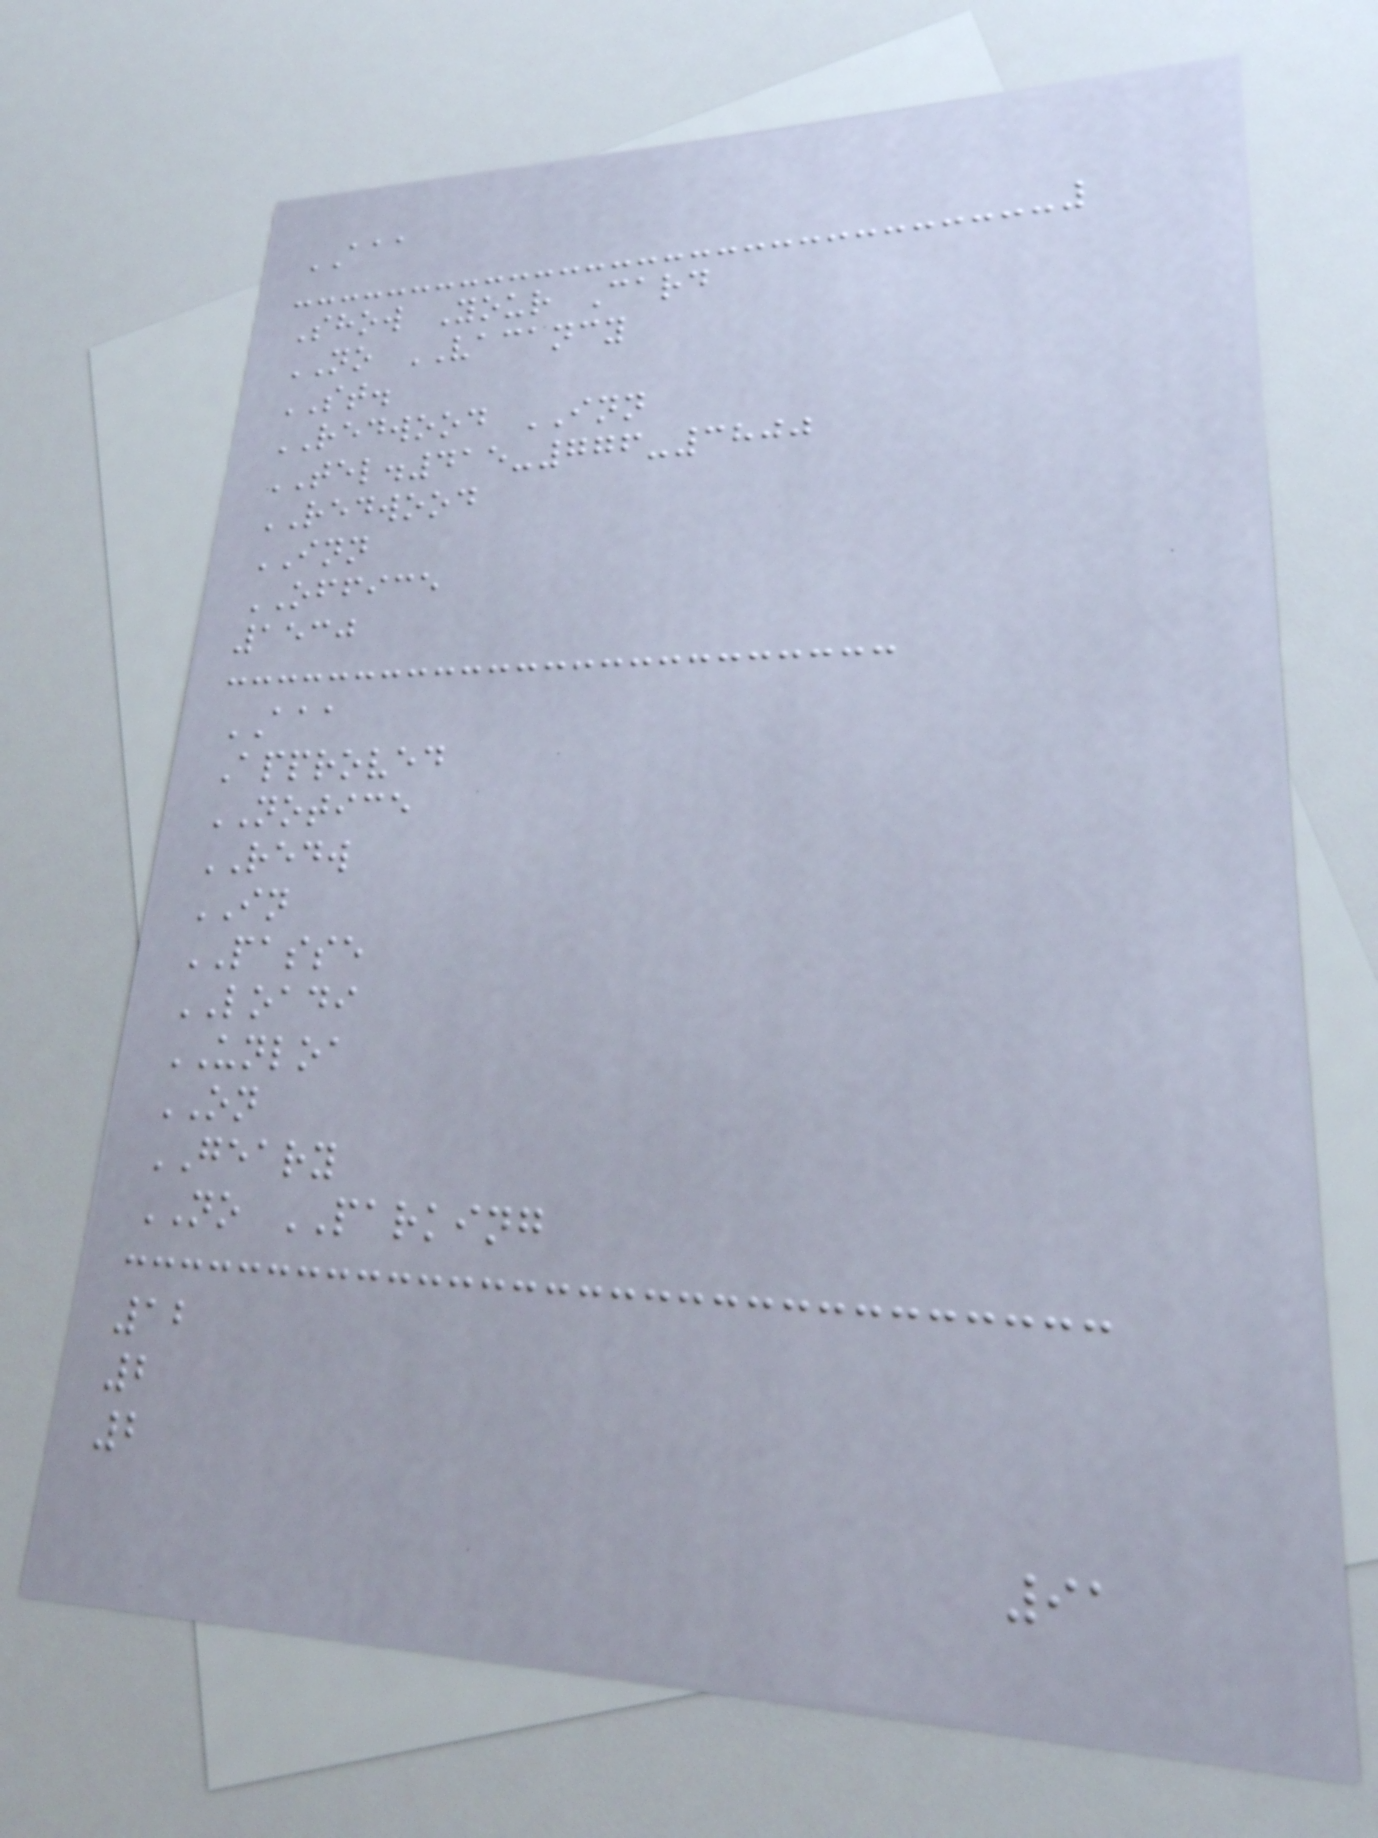AAA
Show Your Card
NO VACANCY
ST.
REDWOOD INN
TEL.415-776-3800
REDWOOD
INN
OFFICE
1530
AAA
Approved
NOTICE
REDW
IN
PASSE
LOADI
UNLOA
ON
GEARY
NO PARKING
12
2
2
91
